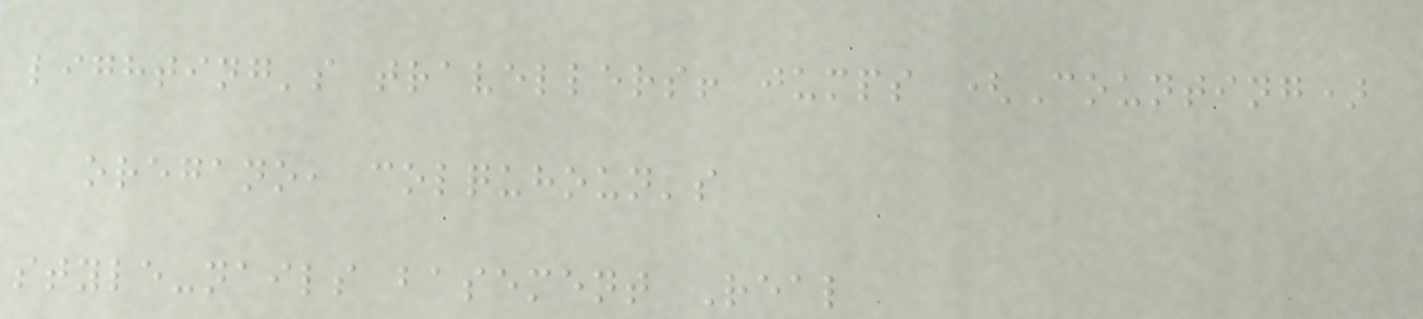lighting's travellers! jumps (Counting)
oregano, colquhoun's
style-nails basement Real
